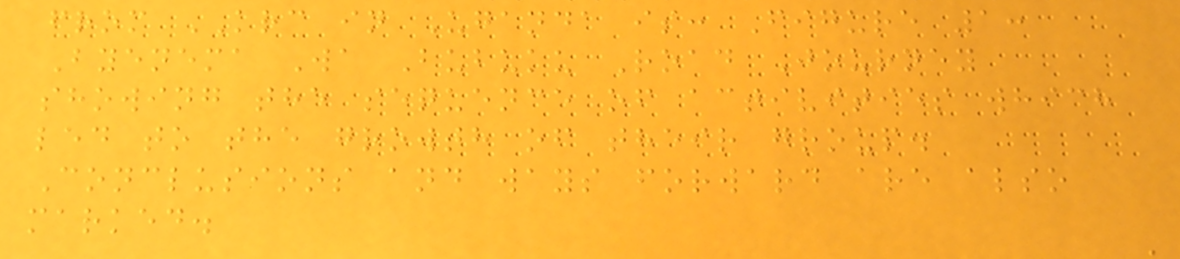from KRC in Uganda is: Figure 1:
Byenema Wa Bubuku Road Journey
showing the sequence of activities which
led to the growth of their group.
Conclusions and ways forward are also
marked.
